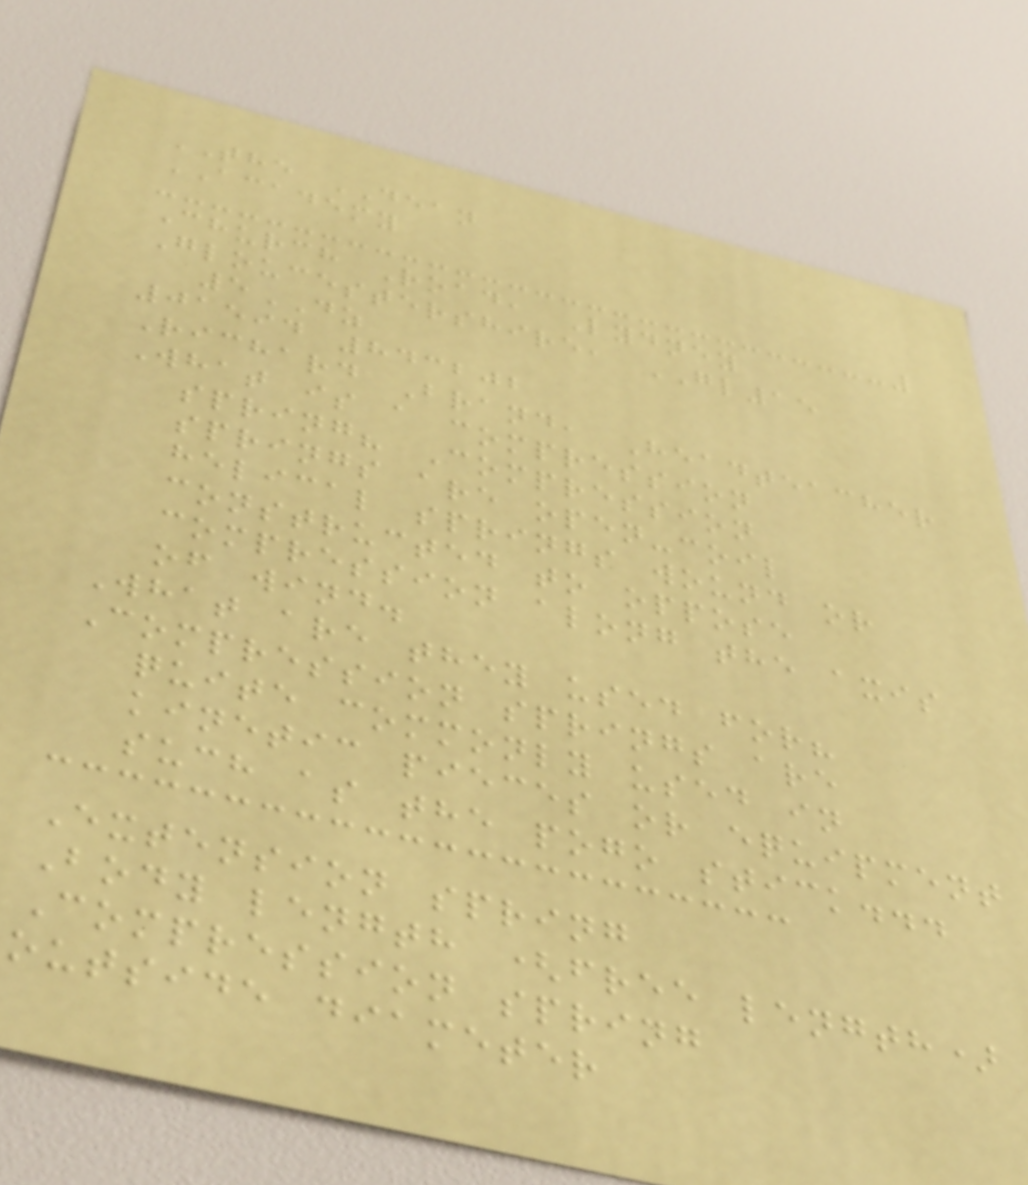THE DEAN
ACADEMY
Church Road, Lydney
Gloucestershire, GL15
5DZ
01594 843202
Richard Brand, Headteacher
What is a compression
spring? Compression
springs are open-coil
helical springs wound or
constructed to oppose
compression along the axis
of wind.
What are they used for?
Compression springs are
quite commonly used in
kinetic pieces or equipment
such as the pogo stick...
Extension spring
Body length (free length)
Compression spring
outside diameter
